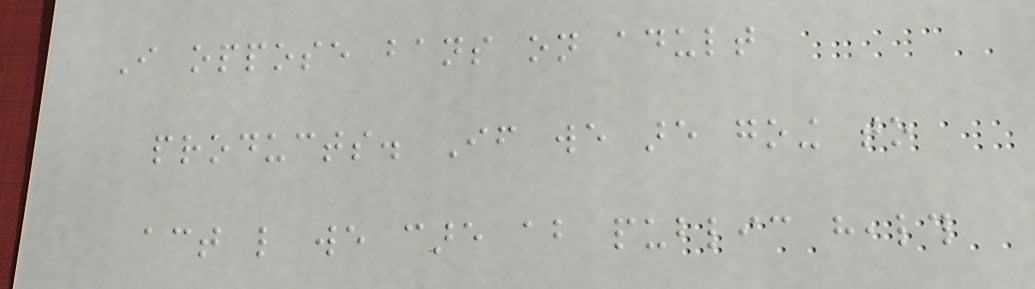I oppose bans on adult
products. If we are going to
act like we care about public health
